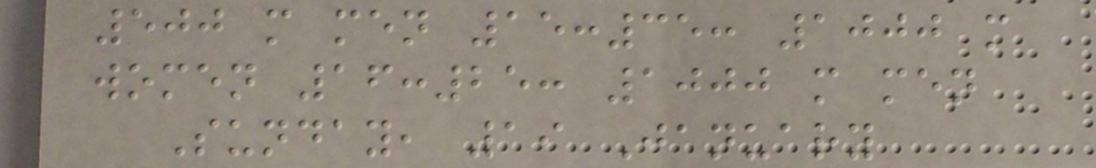500 m men 15:35: 1000 m
women 16:25: 1000 m men
Sunday, 19 January
